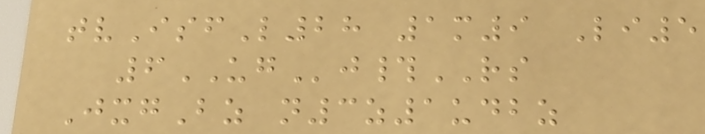tvIsfL28 1m9 Li5
6UGj#RS
JxgBz n3z1udbz
